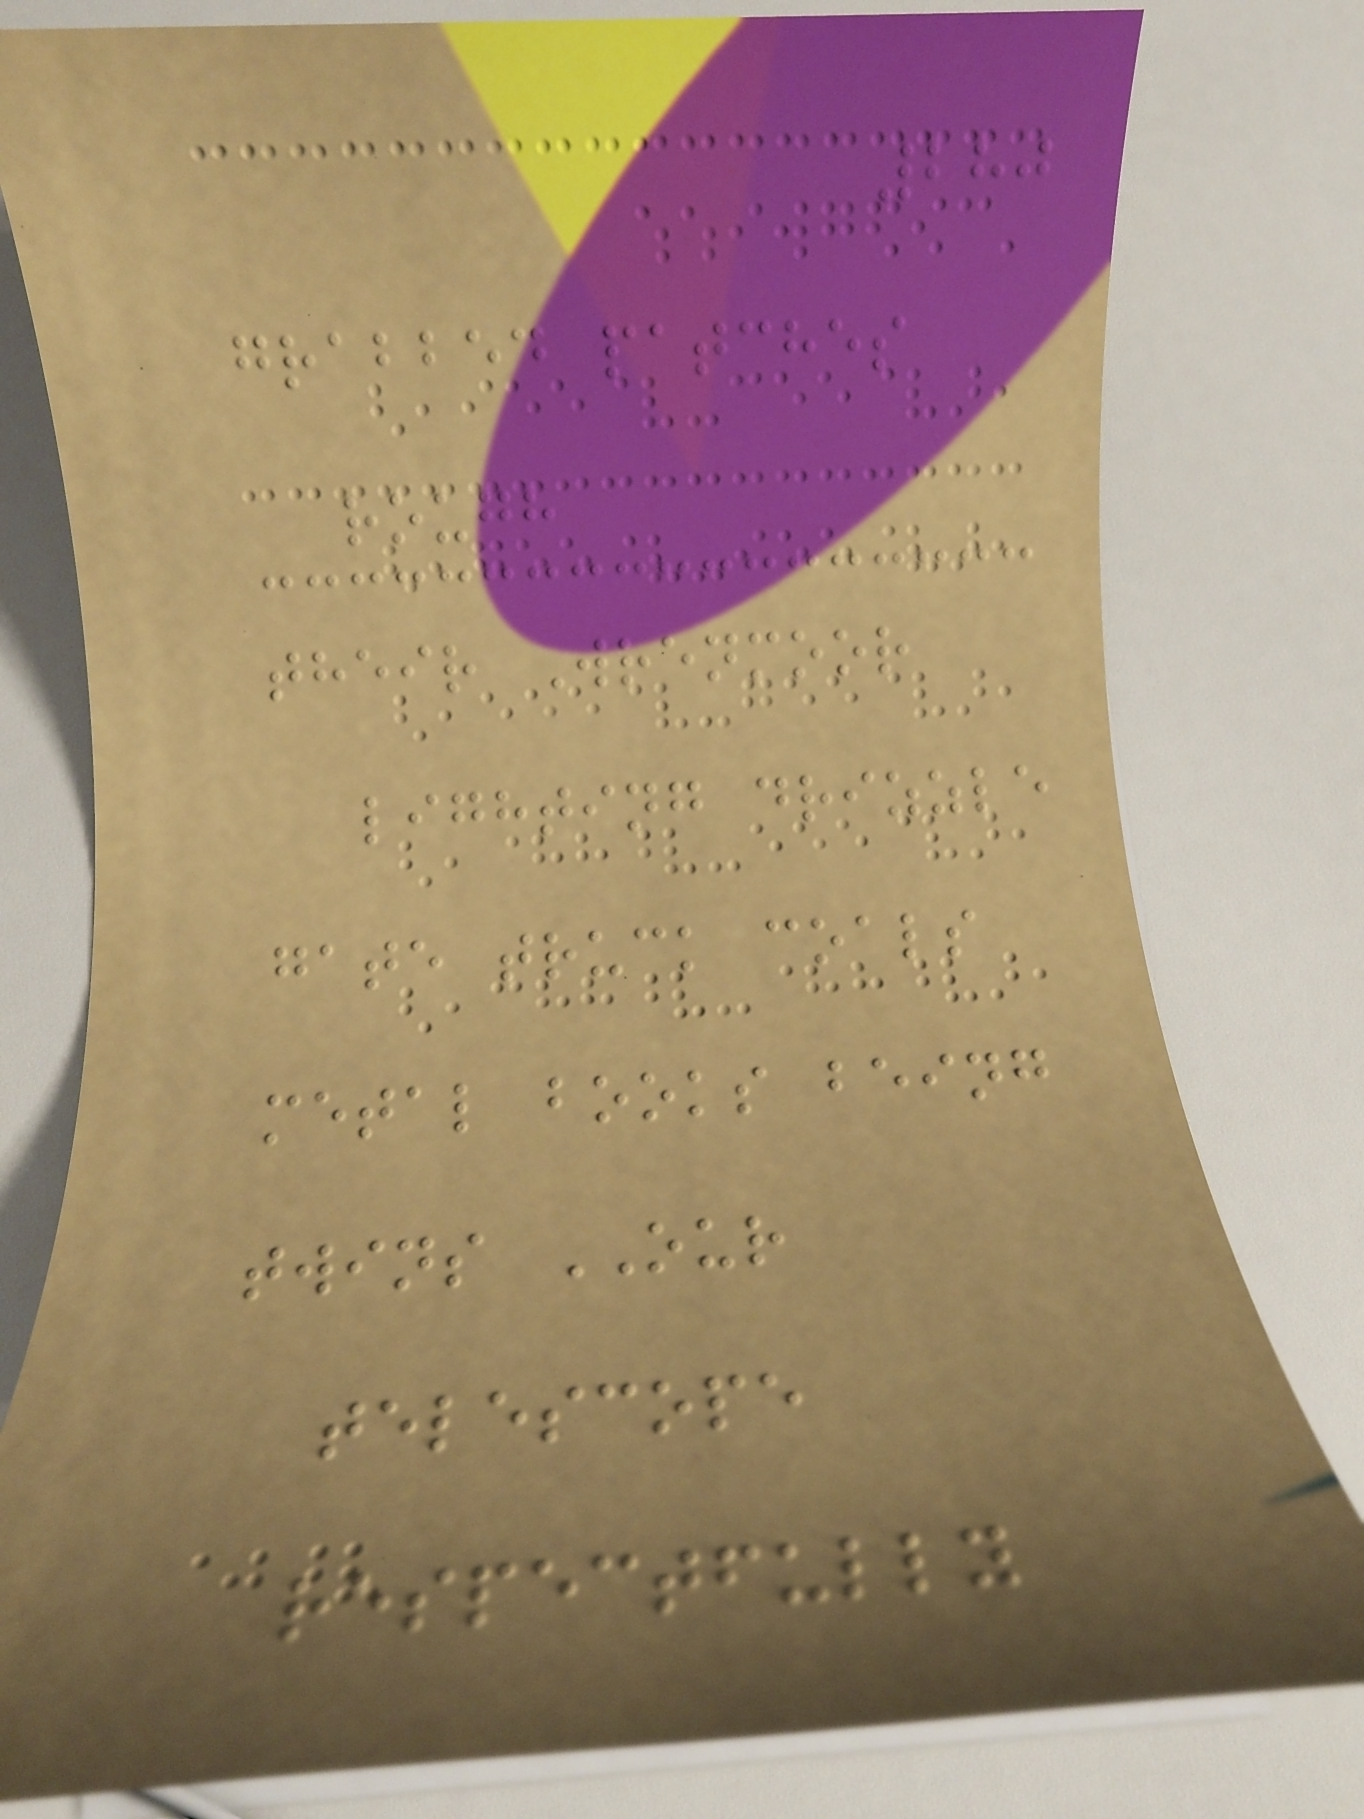280
grabbed patches
rough
their Wrenmoor
lighting drizzle
gate truck coals
metal books being
twins OUR
telescope
respectfully
